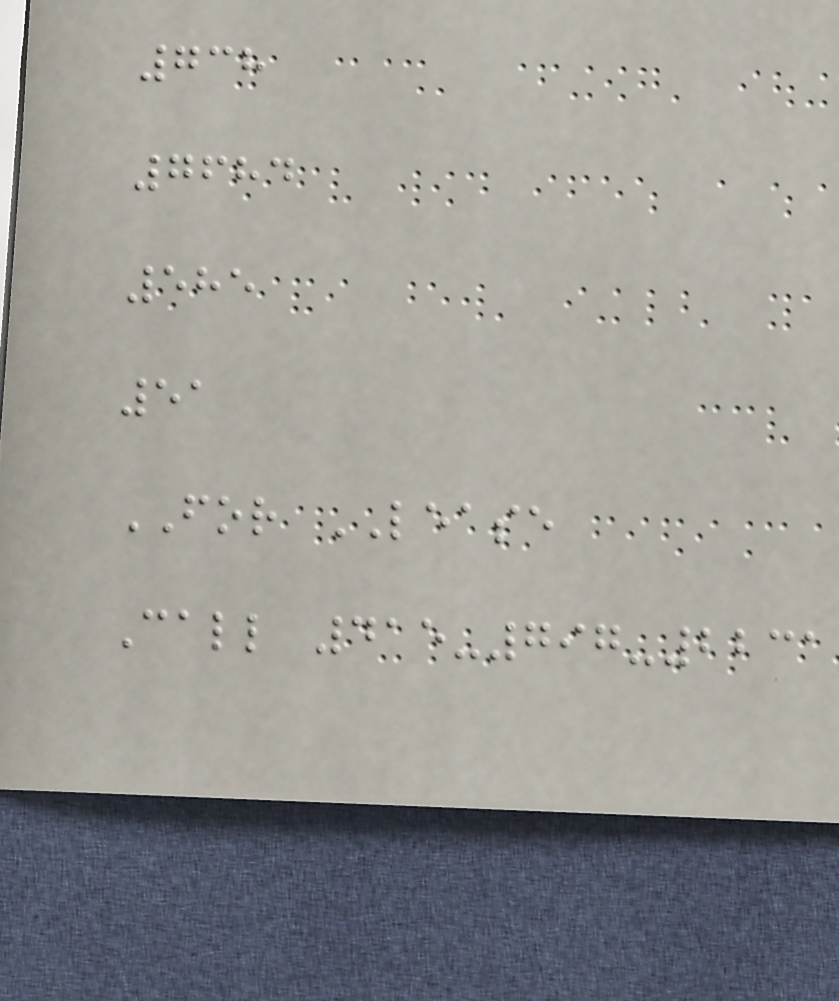738
7684
585
51
FOR LEASE
Call 415-797-2231
